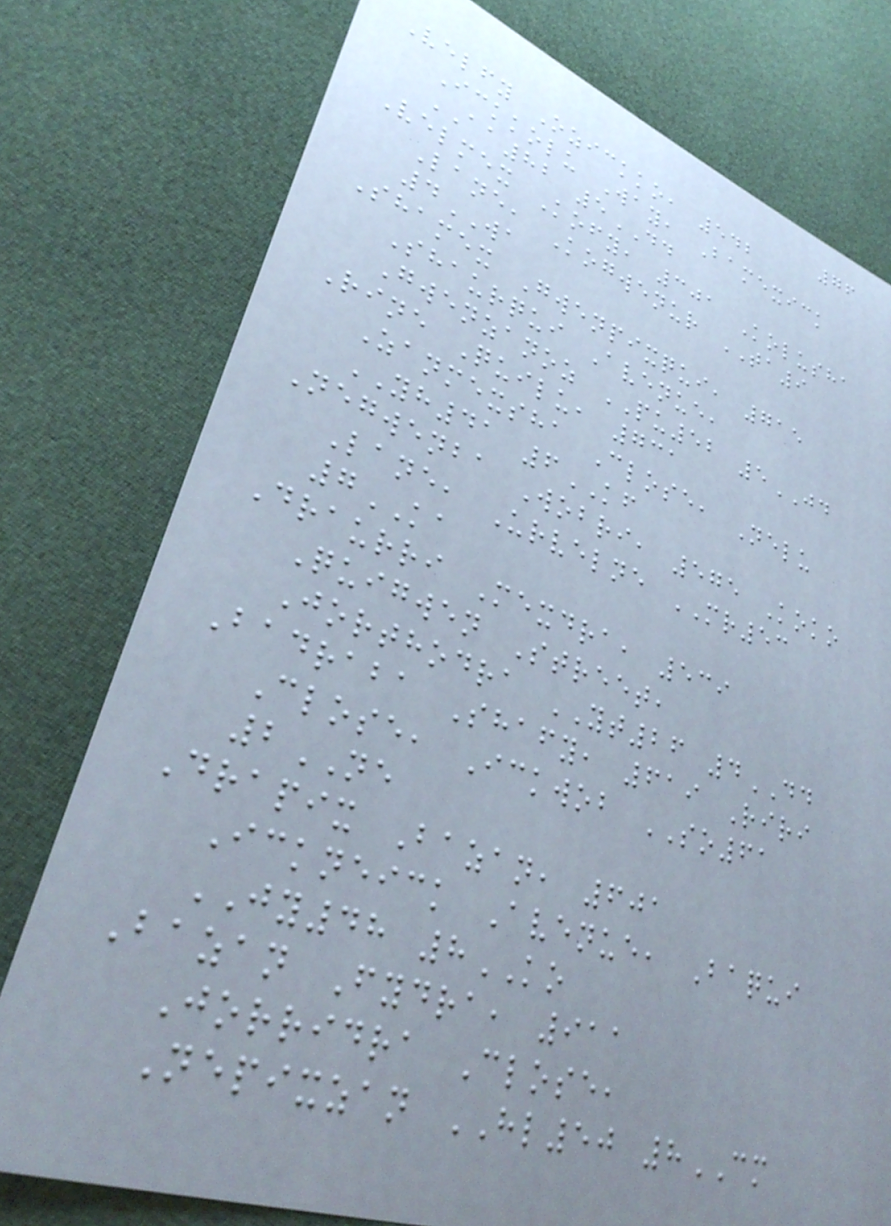76
Velfy Ozickko, 542
Ickkolu Way, Bamexick
AA82 5DD
Velmex Kofy, 301 Kolusha
Lane, Kogwenur TA9
4WA
Shamex Gwenpixqui, 715
Shaurqui Avenue,
Gwenzanoz PU52 5JD
Rine Quilu, 731
Zanmexsha Close, Nelu
YH41 6KF
Negwenba Wobri, 575 Koko
Lane, Urvelne MR53
7KA
Draurri Mexdra, 539
Quigwen Street,
Jorthodra YT26 4DD
Badraba Shafy, 619 Riri
Close, Ickwob SO61
2NE
Drapix Bazan, 601
Ickneick Avenue, Baqui
JY48 8KO
Bazan Fydra, 911
Jorridra Close,
Nepixzan HL50 8CM
